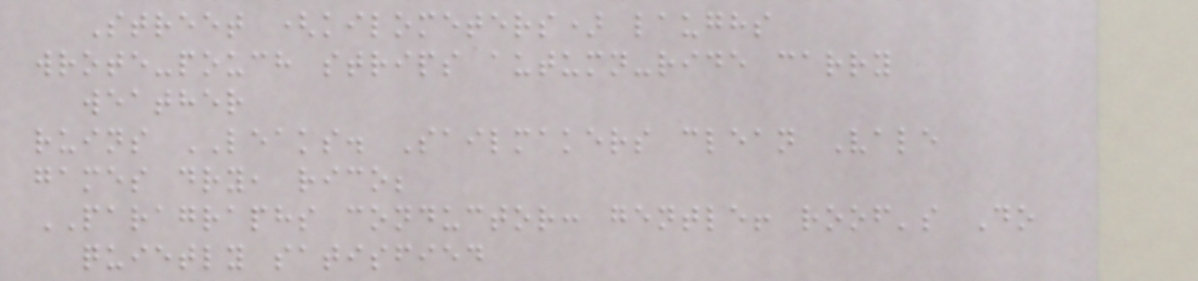Street (kilometers) laughs
wrote-pouch strips autumn-ride carry
weather
ruins LEAKS. Sailmakers clean Vale
games dry, rico;
PARAGRAPHS conductor: gentle! roof's Do
quietly satisfied
